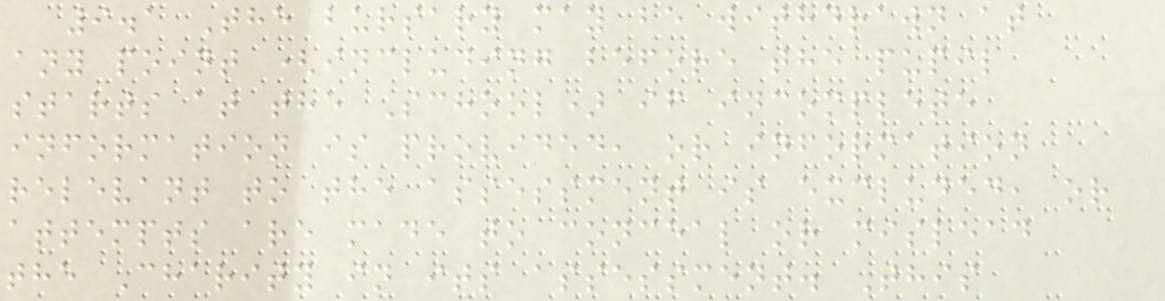9.1 The bursary may be withdrawn at
any point (including before the pupil
starts at the School) if incomplete
information is provided, or information
relevant to the assessment is excluded, or
attempts are made to conceal or mislead
the Charity in its assessment. This
